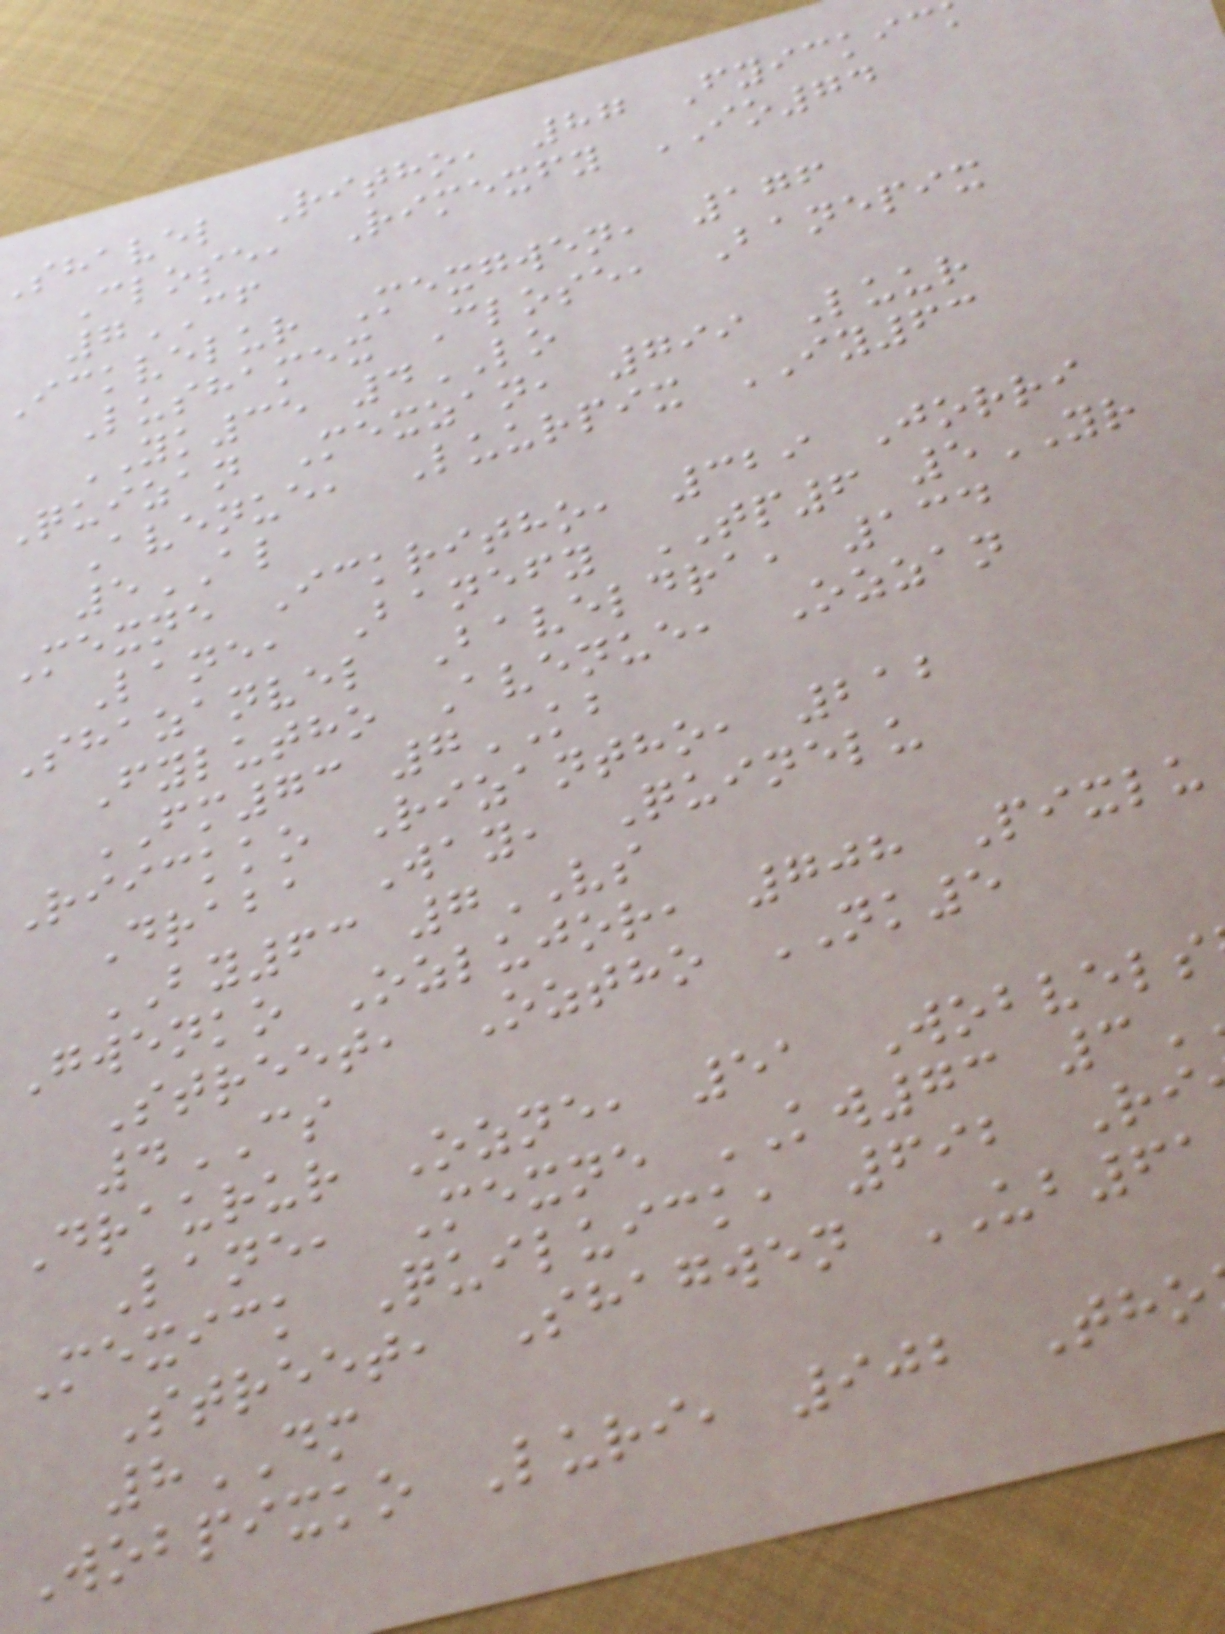shavel Ritho, 87 Fyickic
Close, Rimexfy IO74
7CF
ickvelur Mexgwen, 176
Lushamex Close, Banepix
YK35 4LO
Quizan Mexzan, 799 Luur
Avenue, Luurpix IY63
5AL
Mexne Ickritho, 329 Jorri
Lane, Banefy TP6 5YR
Shazanvel Baveldra, 134
Fylutho Avenue, Ozzan
FM73 7KB
Riickko Rizantho, 212
Draba Way, Quinelu
BY63 7VS
Gwenko Ozlujor, 708 Pixlu
Street, Oztho NK5
4CS
Draurur Ozne, 51 Wobvels
Lane, Mexne KW73 3
Mexick Quiluick, 692 Ri
Street, Shagwen UB61
8DM
Wobpixko Luri, 902 Tho
